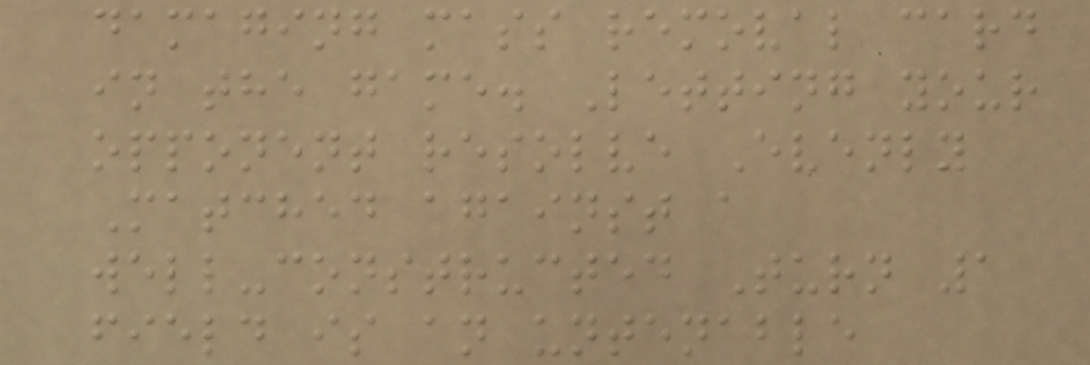damaging mass removal card
in the game. Letting your
opponent resolve Evenly
Matched against a
well-constructed Turn 1
field is an untenable
